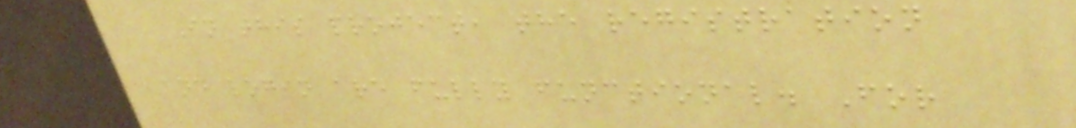In this project, the registration
and login are fully functional. For
